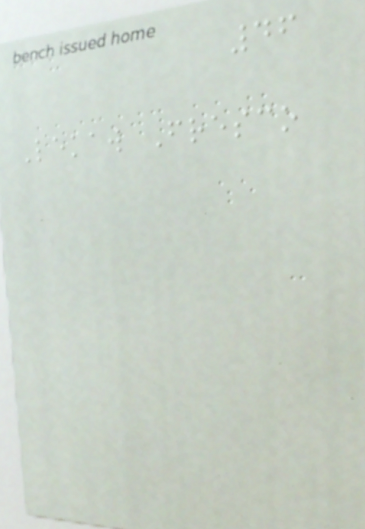46
Lekaw Fresco
